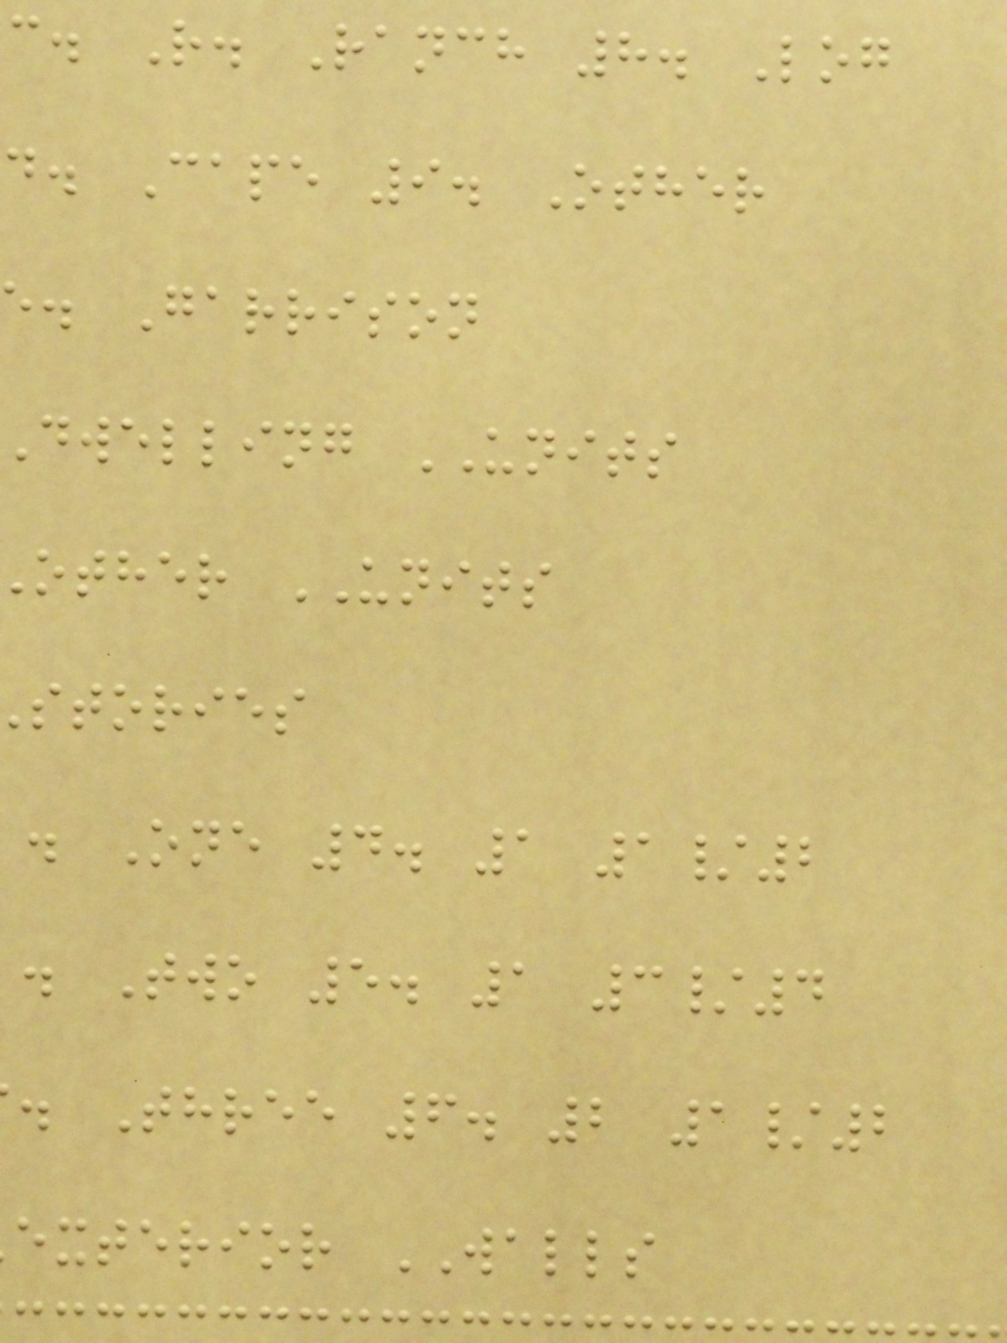c. R. Ranch 8. Log
d. Cape 9. Other
e. Garrison
dwelling UNITS
other UNITS
stories
. One 4. 1 1/2
. Two 5. 1 3/4
. Three 6. 2 1/2
exterior WALLS
